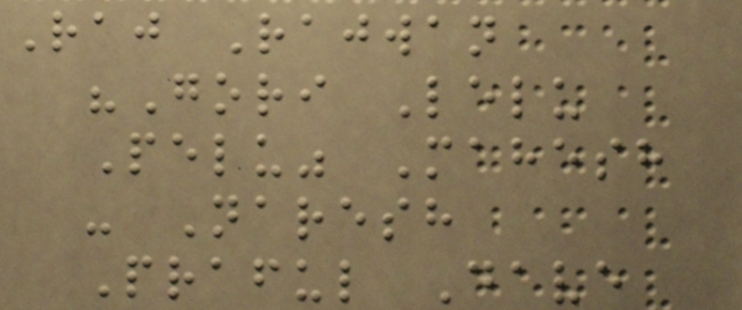Raj Rajwan
"Gori Lelu
Pelu" Mahesh
- Naresh
Praful Dave
